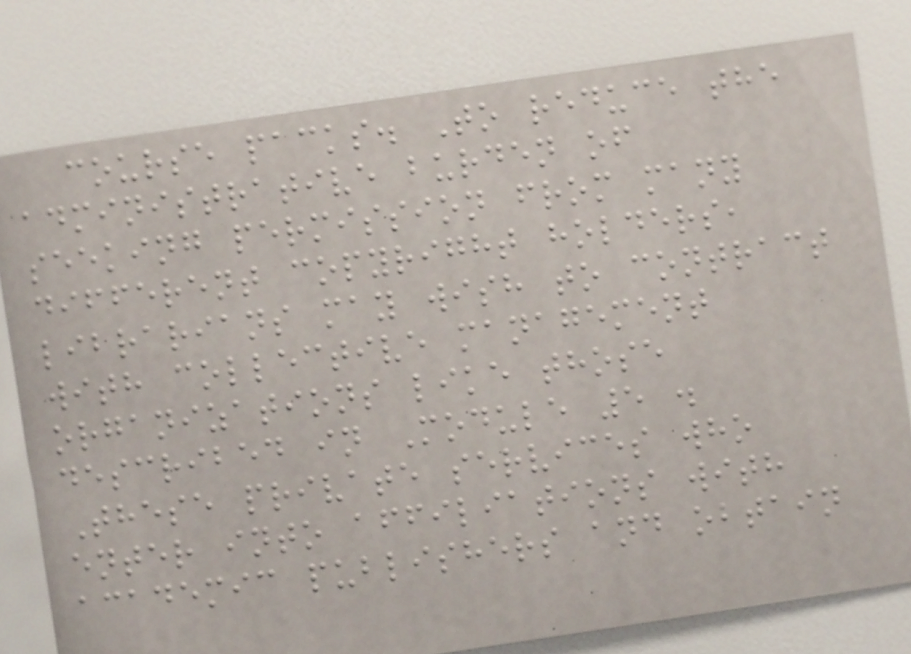course packs. To reduce the
administrative burden of
seeking permission from many
different copyright holders,
librarians may wish to contract
with collective management
organizations like those
described in Module 5 .
These private services who
enter into affiliations with
academic publishers and obtain
